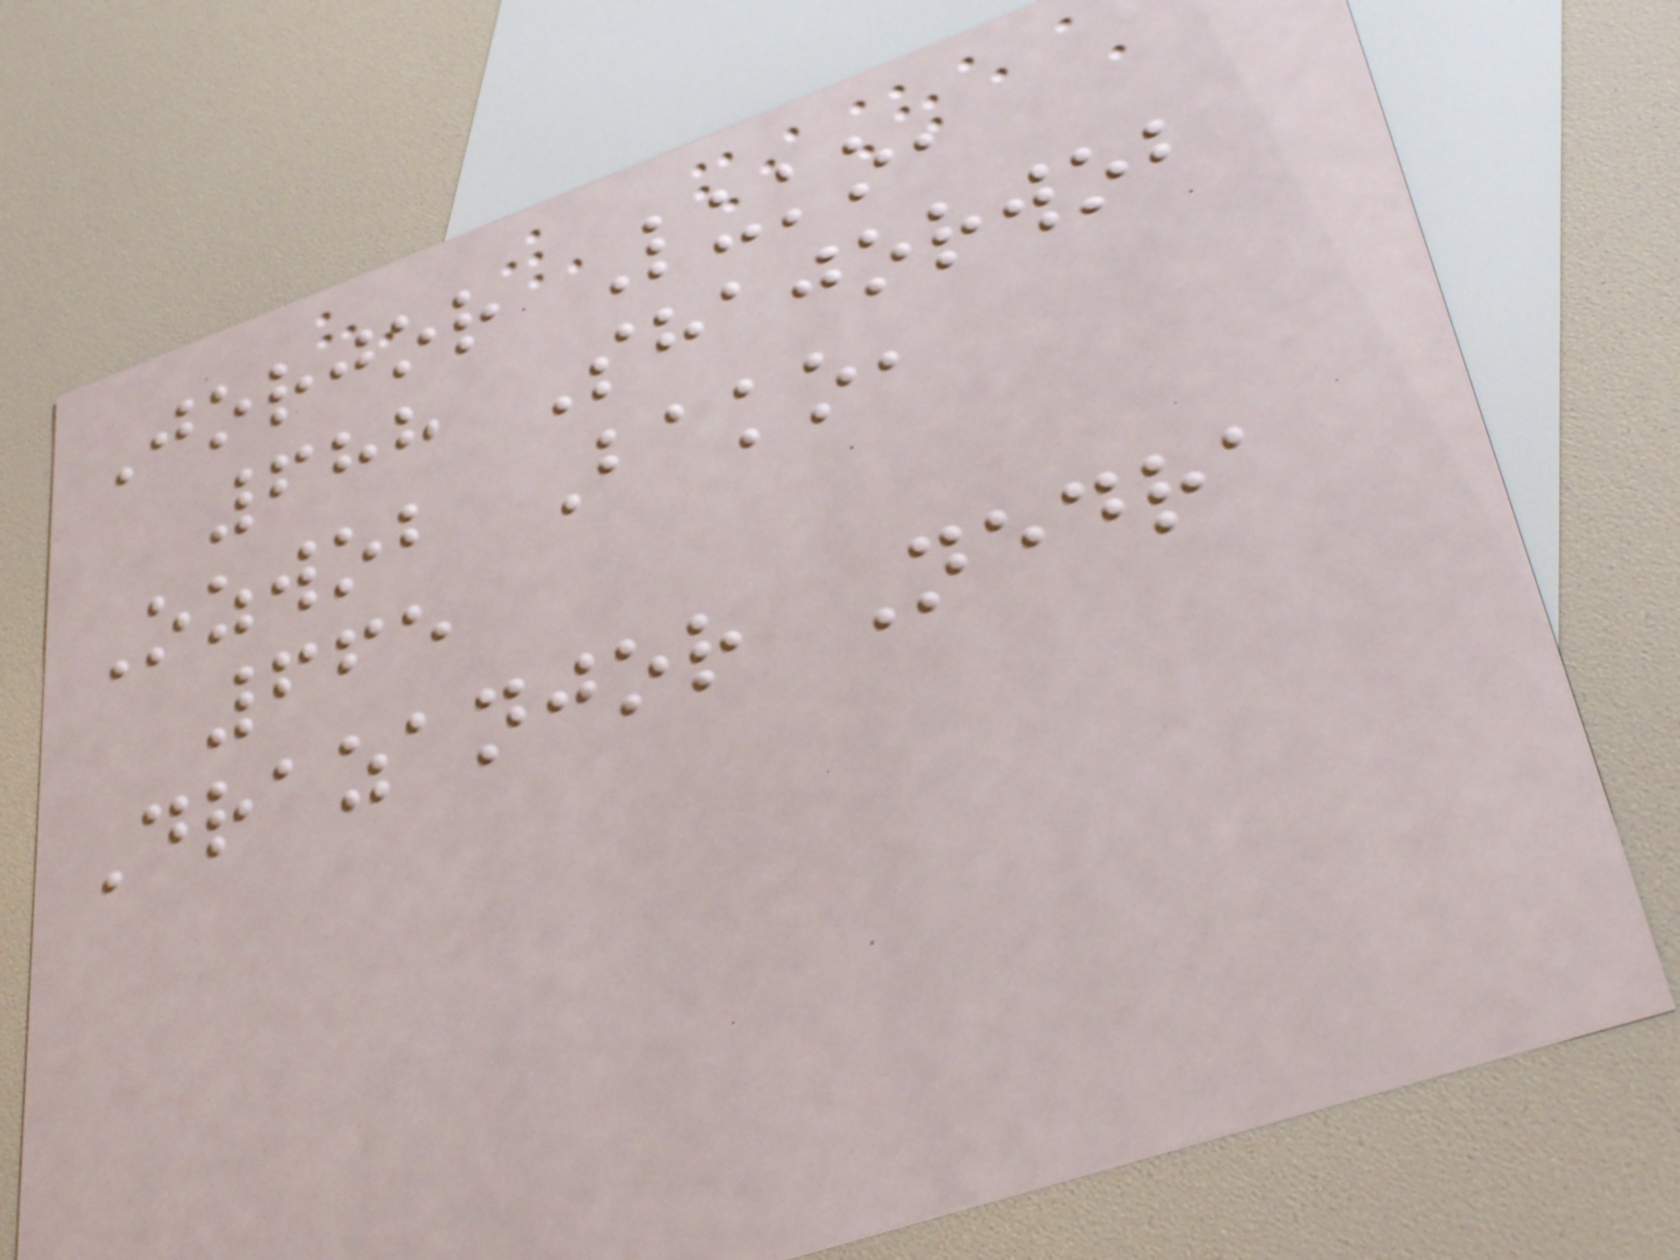Jorjor Luko,
688 Shajorwob
Ozwob Bako,
665
Drazanjor Nedra
